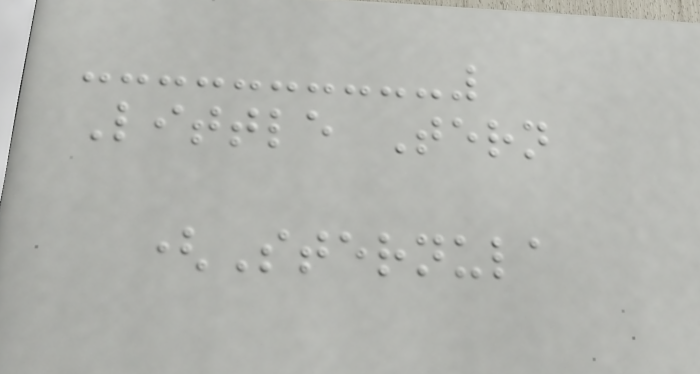Little Tern
(Sternula
